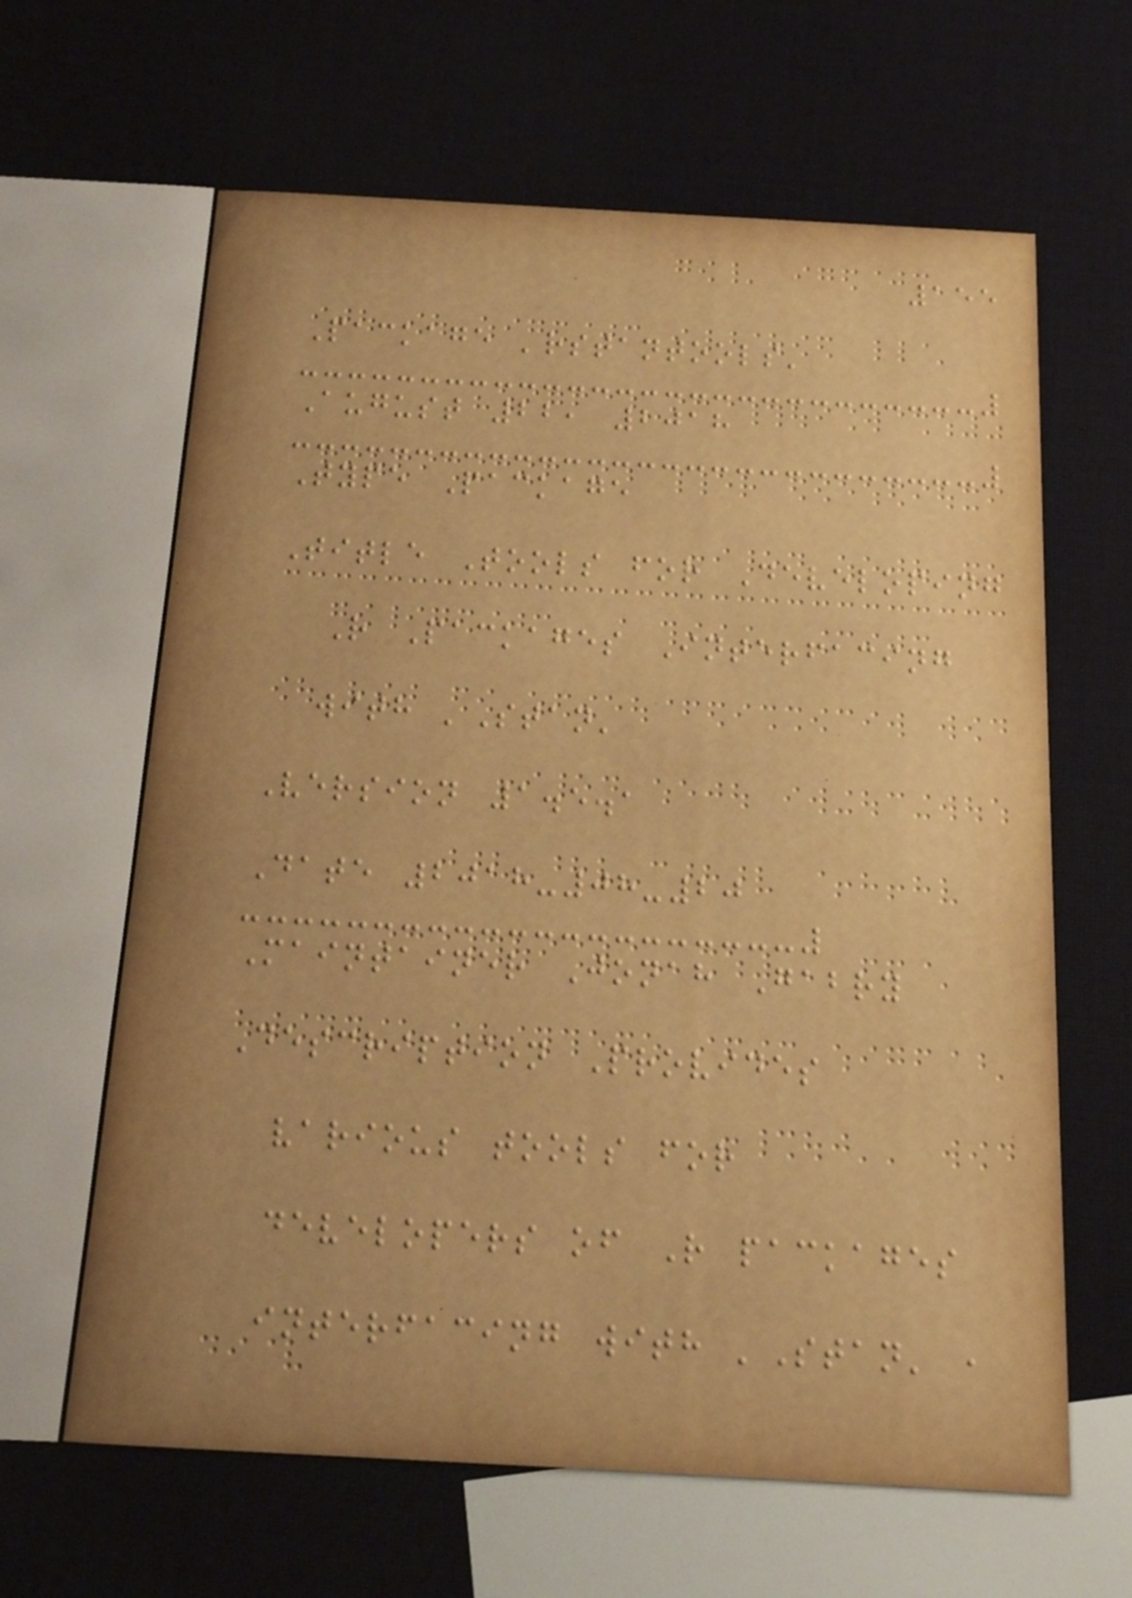155
Package 'rstantools'
August 22, 2018
Type Package
Title Tools for Developing
R Packages Interfacing
with 'Stan'
Version 1.5.1
Date 2018-08-20
Maintainer Jonah Gabry
Description Provides
various tools for
developers of R packages
interfacing with 'Stan' ,
